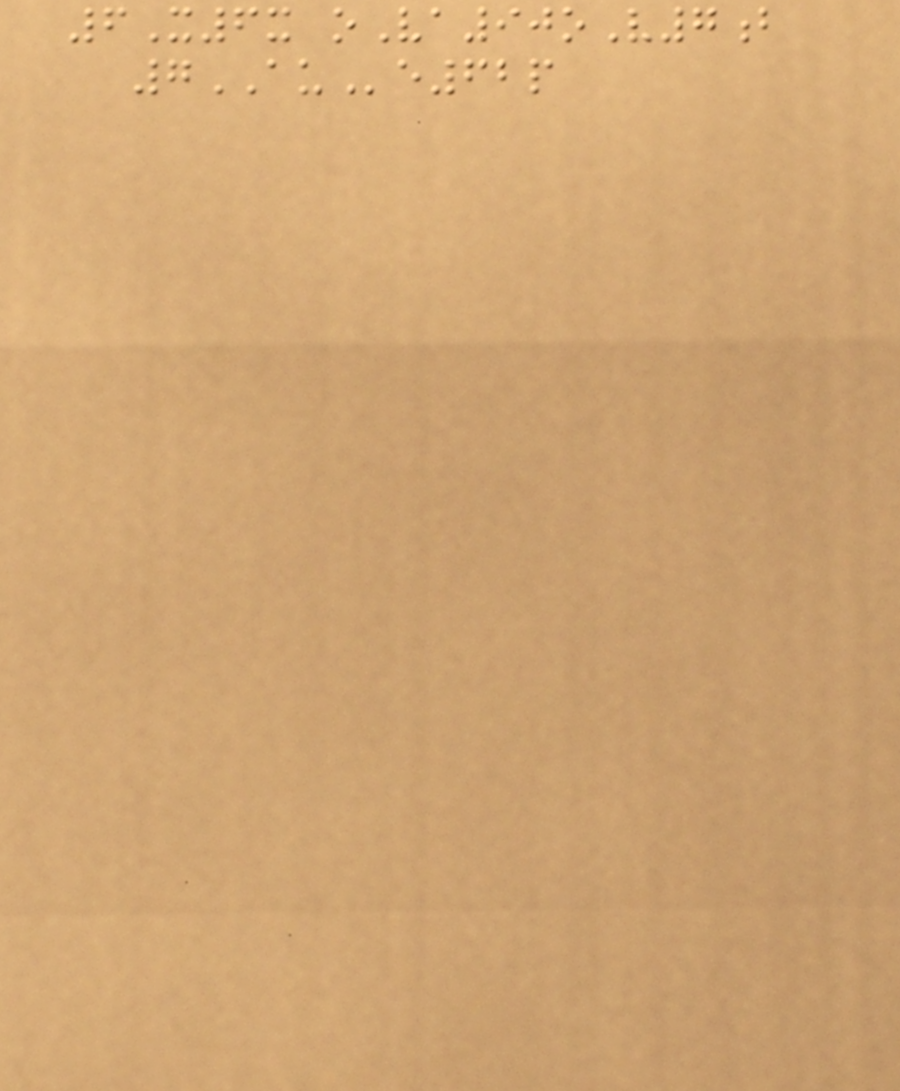6X6x oVa90oV7b
7AUe62p
